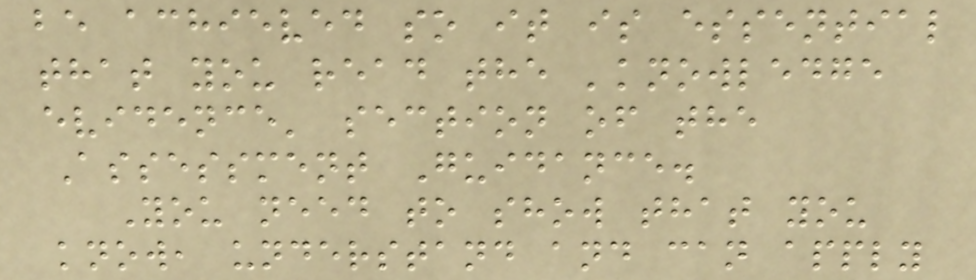be achieved so it is essential
that you read the 'knowledge
evidence' section of the
Assessment Guidance.
You need to show that you
know, understand and can apply
